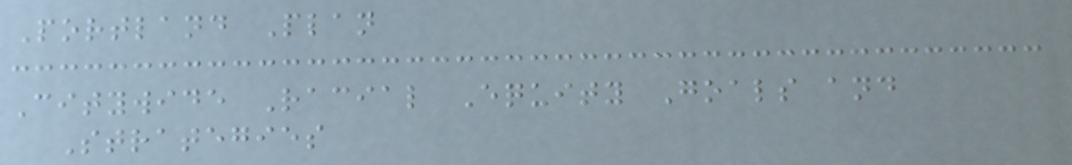Portland Plan
Citywide Racial Equity Goals and
Strategies
